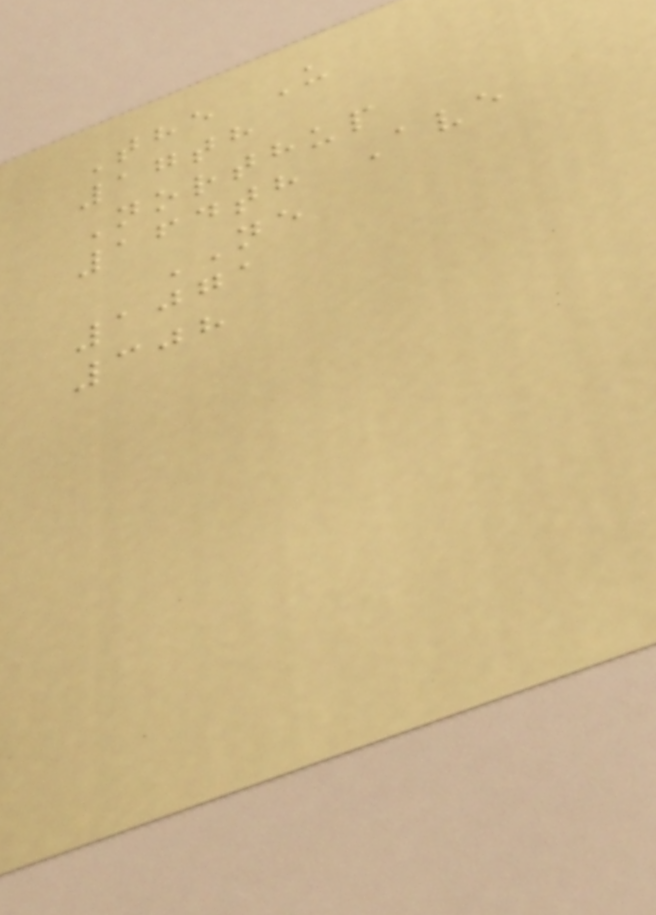The U
17th
Northup
164th Ave
NE
1071
308
